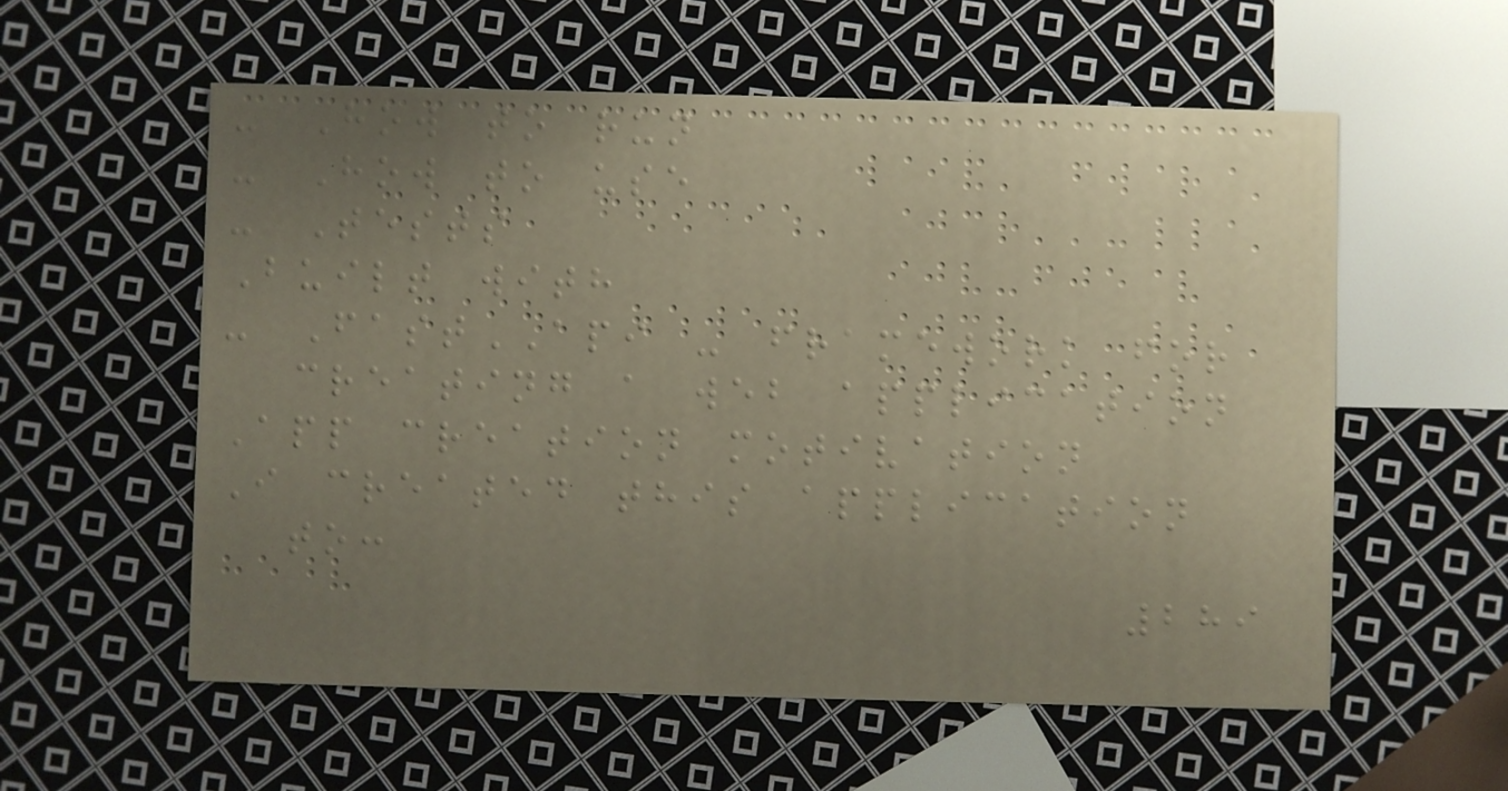- How to run
- How to use
- Tests
Built with
- FastAPI - framework for
creating a web application
App creation motivation
I created this application
to:
289
